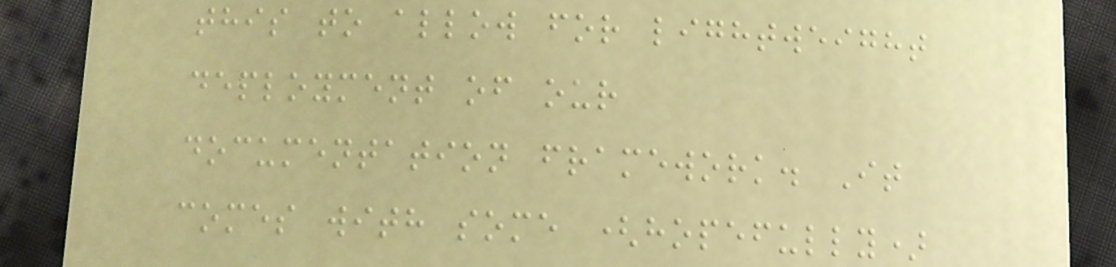this to allow for lightweight
deployment of our
documentation framework. It
comes with some (hopefully)
